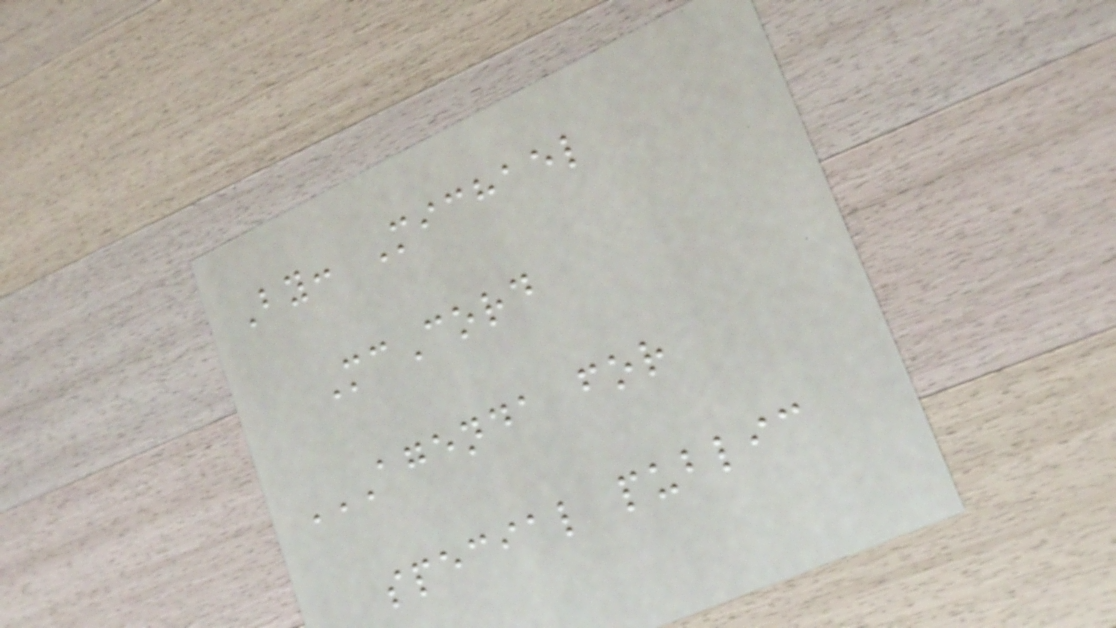By: Michael
McCord
AGENDA FOR
SPECIAL PUBLIC
